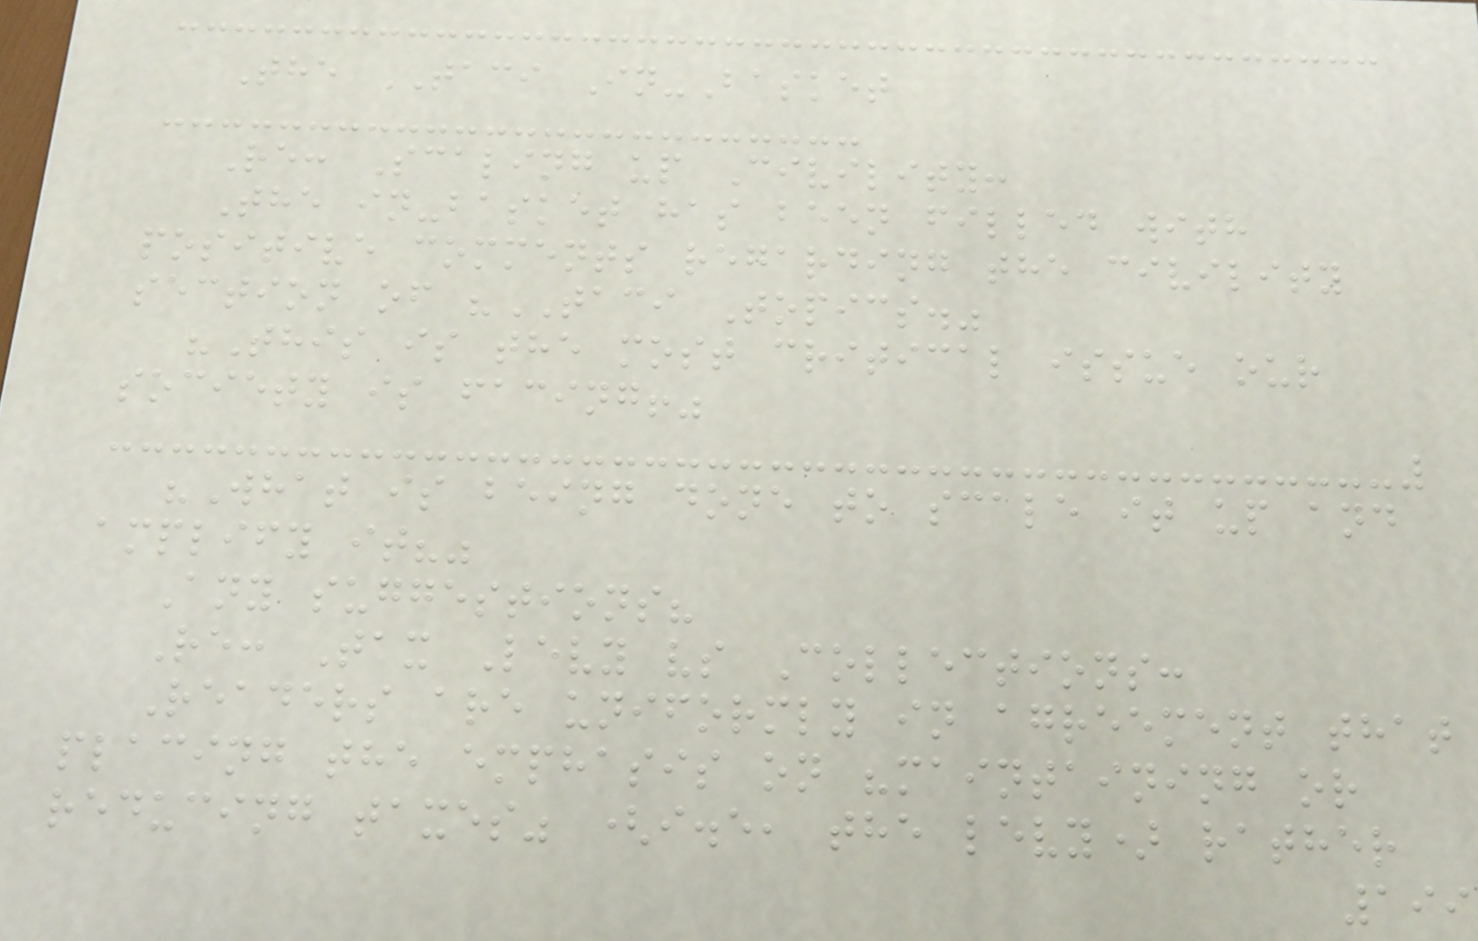The TACI In-Basket
Re: Scaling up Civility:
The in-basket has been filled with
positive comments regarding the civility
section of "TACI Topics."
"This is the most critical issue our
society is facing!"
"What is being done to scale it up and
amplify it?"
Any suggestions?
Re: Tax Levy vs Collections:
Readers are uniformly in agreement that
placing the emphasis on "maintaining or
reducing taxes" (i.e, the levy) rather
199
